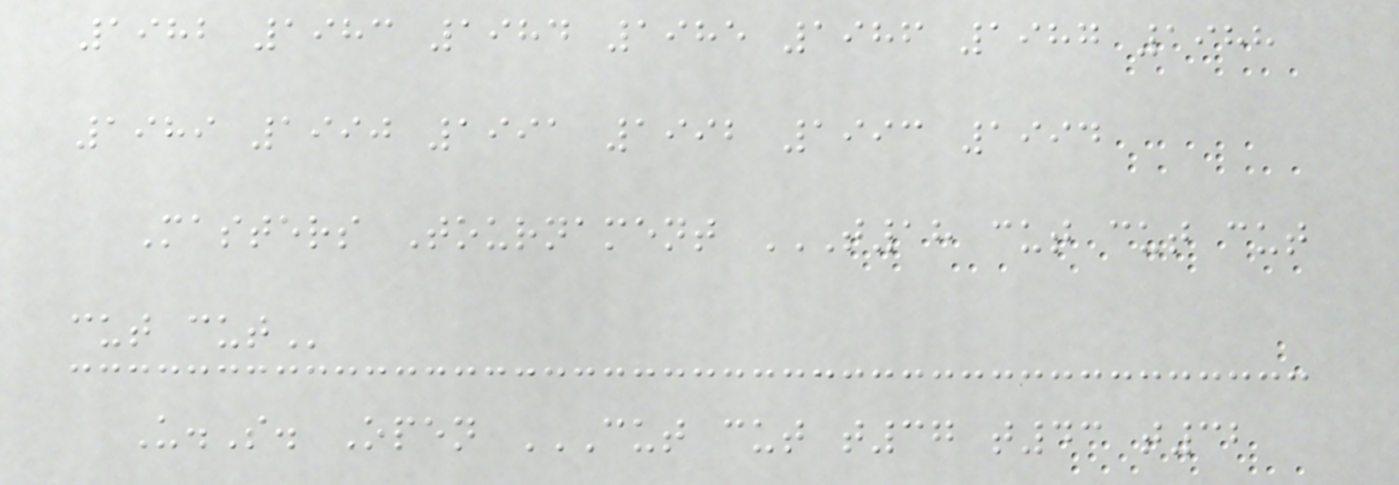1982 1983 1984 1985 1986 1987 1988
1989 1990 1991 1992 1993 1994
Masters Tournament T18 CUT CUT CUT
CUT CUT
U.S. Open CUT CUT T37 T43 T32
